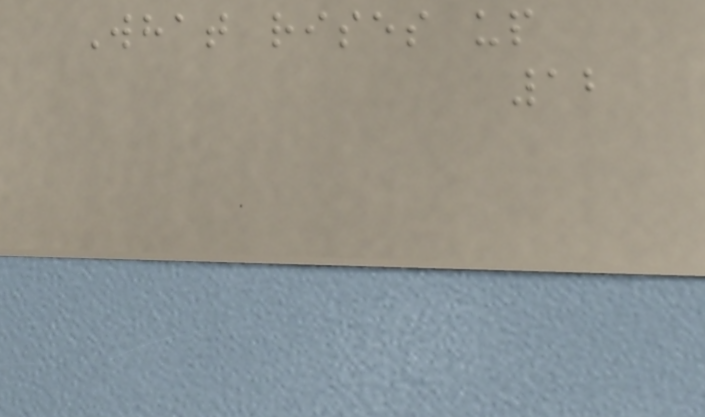What rises up
12
